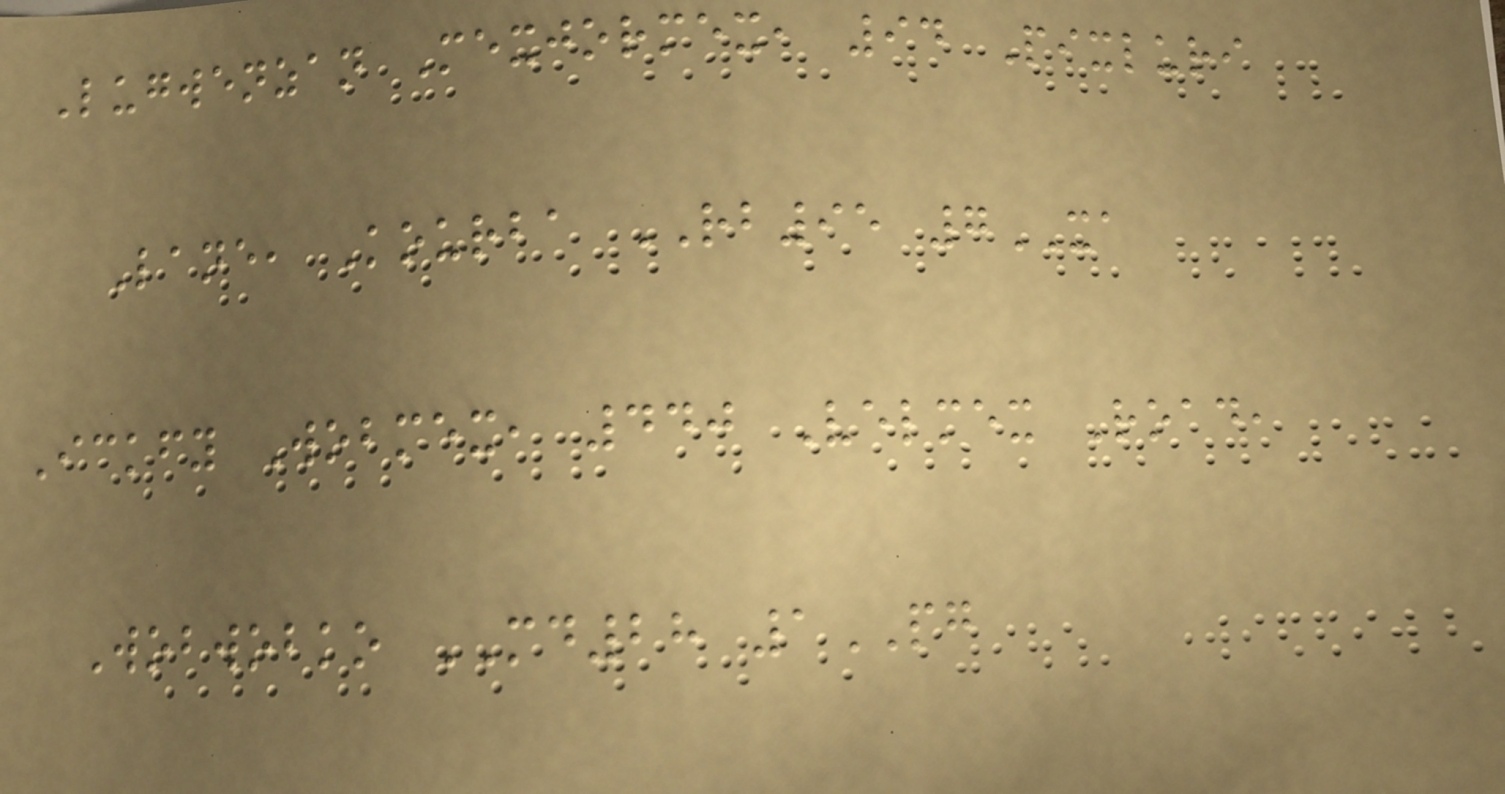Lugwenzan Mexjormex, 94 Pixluri
Lane, Kourba RB95 7XA
Ickfy Wobmex, 440 Velmex Road,
Wobwobko MD28 1PG
